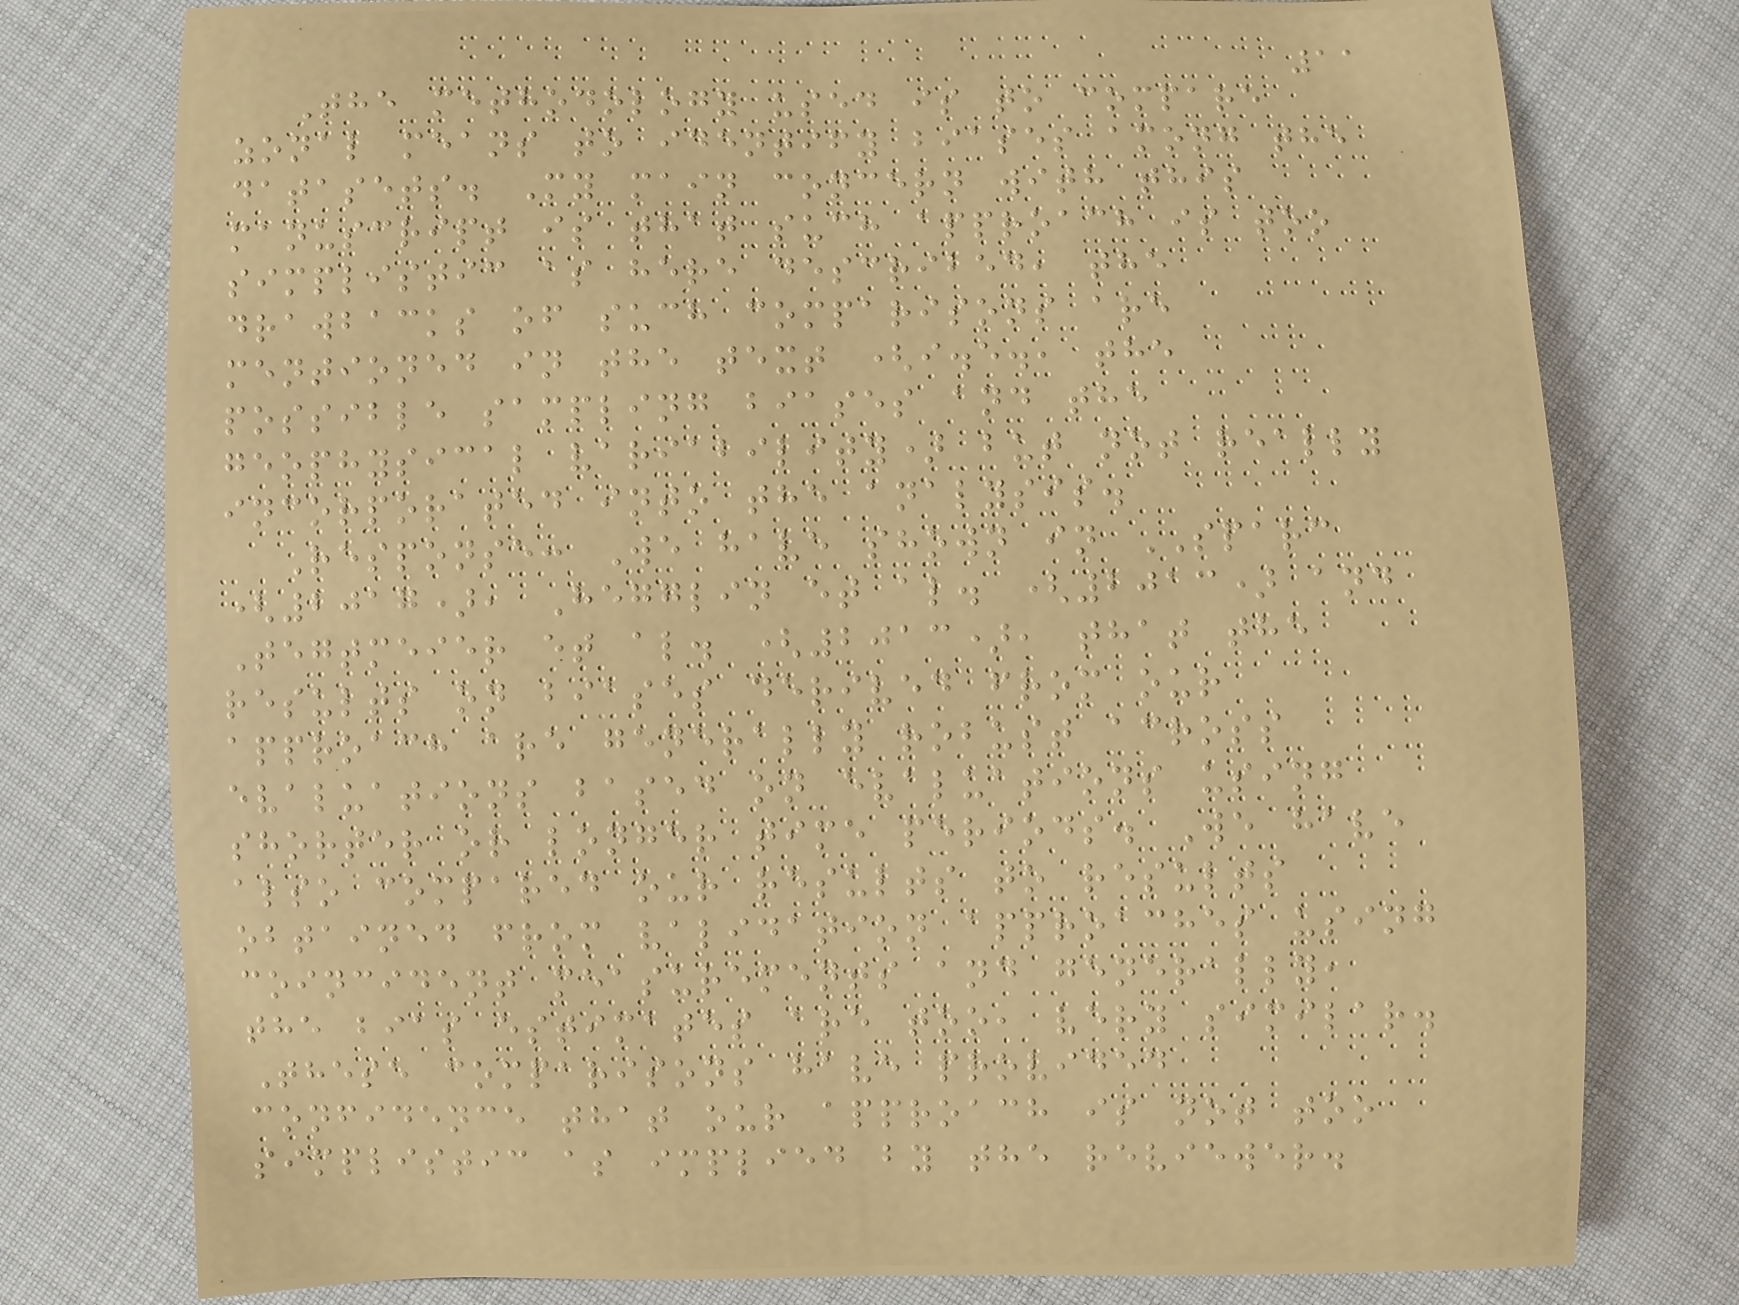11
The methodology used is to compare
zonal means to identify biases among the
datasets. My main concern with this
manuscript is that such approach is too
simplistic as here described, the
drawbacks of such comparisons are
mentioned in the text (i.e., the
possible sampling biases and the
geophysical variability) but not really
incorporated into the analysis.
Response: We have shown in SPARC
(2017), Hegglin et al. (2013) and
Tegtmeier et al. (2013), that the
results on biases derived from our
approach are generally robust across
evaluations based on evaluations using
shorter or longer time periods. We have
also compared our results to results
obtained from validation approaches using
coincident measurements and generally,
the bias estimates are too, very similar.
These comparisons have provided
confidence that our approach is not too
simplistic as implied by the reviewer.
